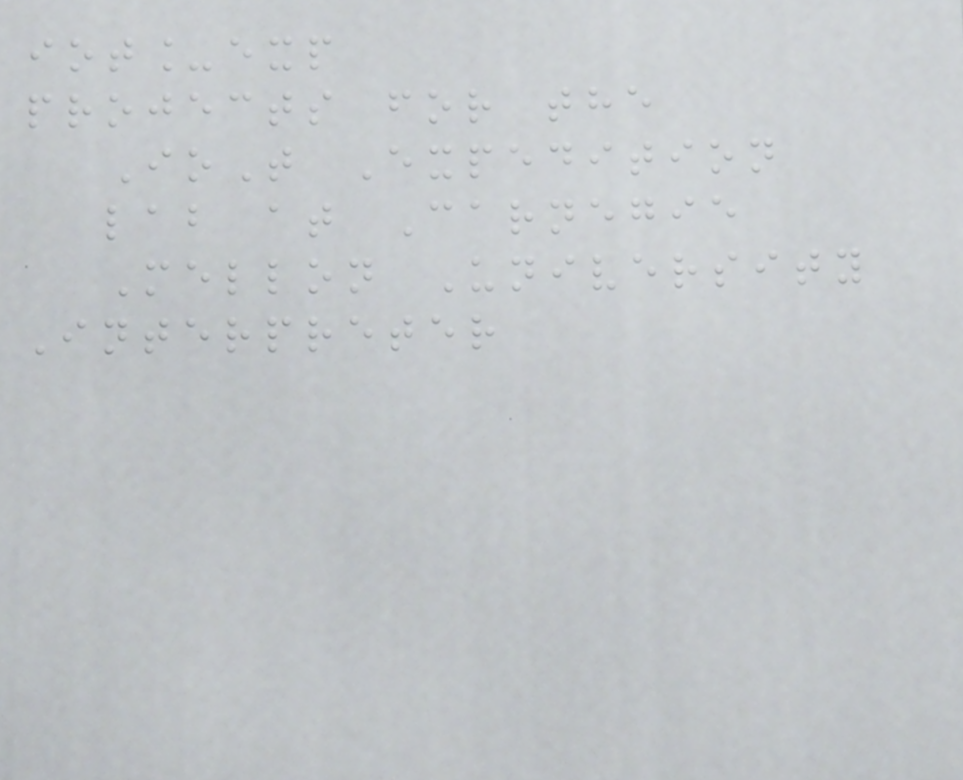iot_exp
projects for the
IoT Expedition
lab at Carnegie
Mellon University
Interpreter
